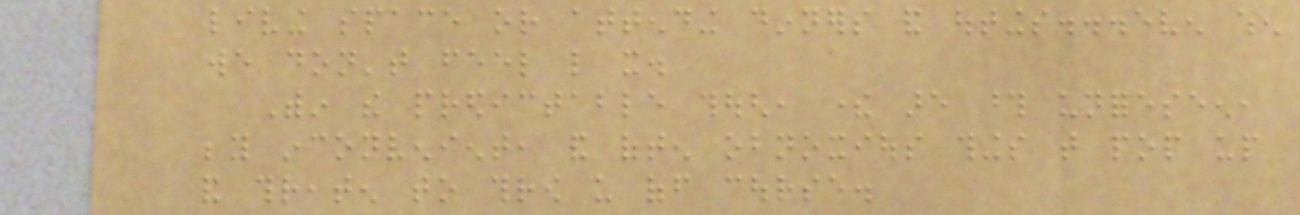living space or attending dinners and outings...even when
we don't feel like it.
Within the predictable though, there are those unforeseen,
beyond inconvenient, and often obnoxious things that pop up
and threaten to throw us off course.
